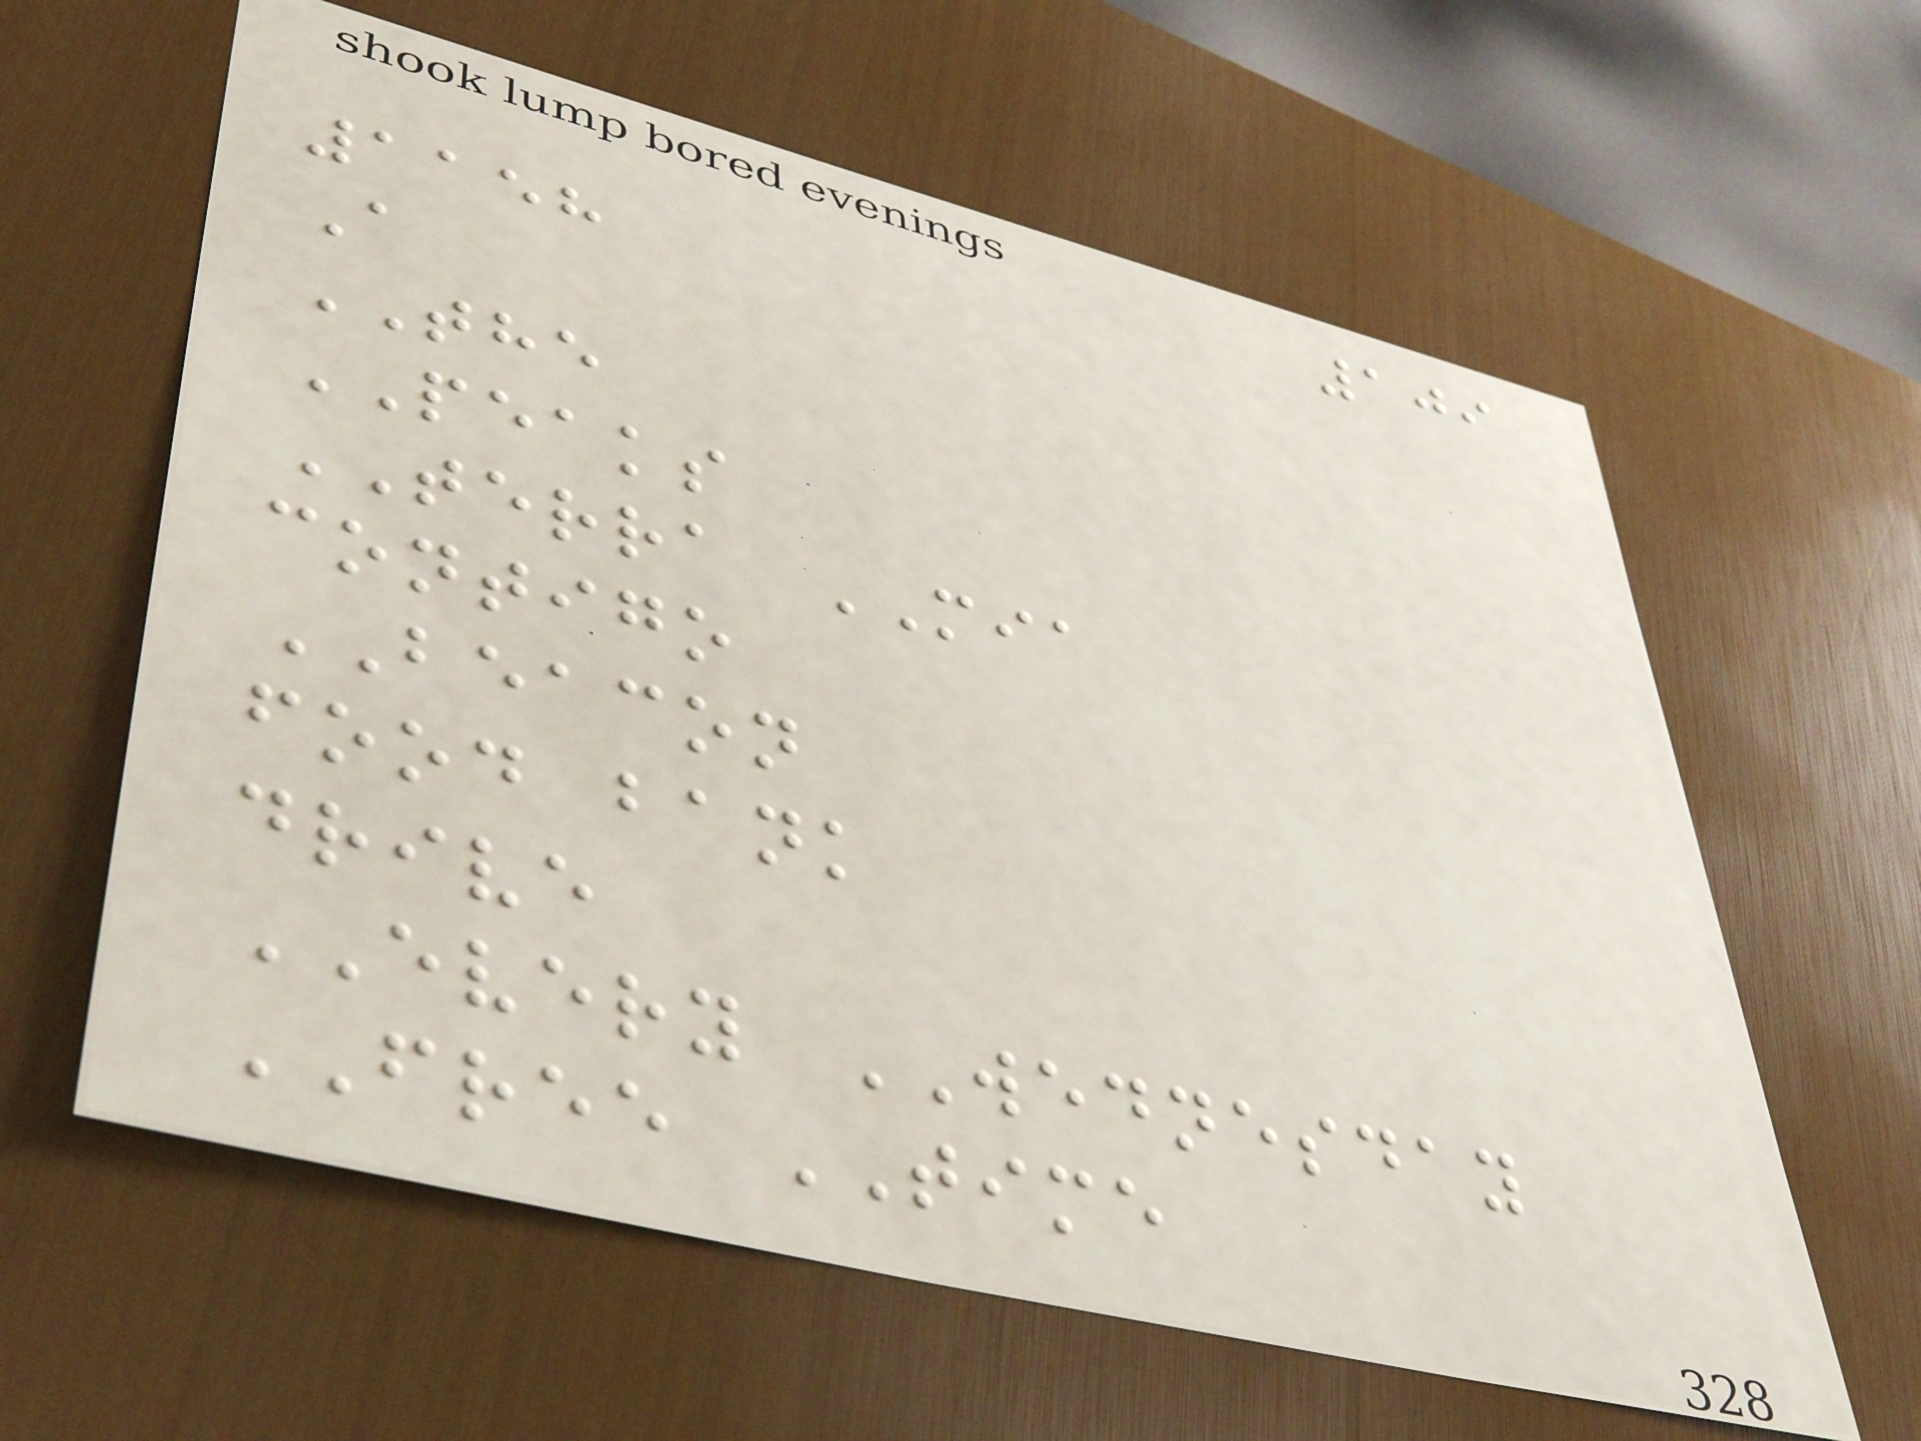109
1158
A
THE
PEAKS
TERRA MIA
contigo
BEACON
food bank
drive
EVERY WEDNESDAY
FREE TIME
